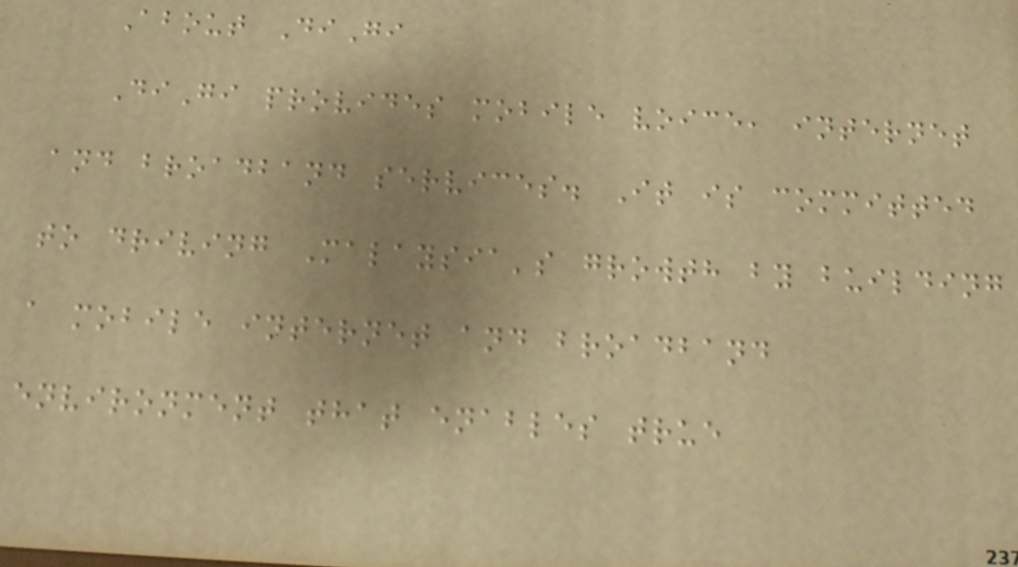About DiGi
DiGi provides mobile voice, internet
and broadband services. It is committed
to driving Malaysia's growth by building
a mobile internet and broadband
environment that enables true
